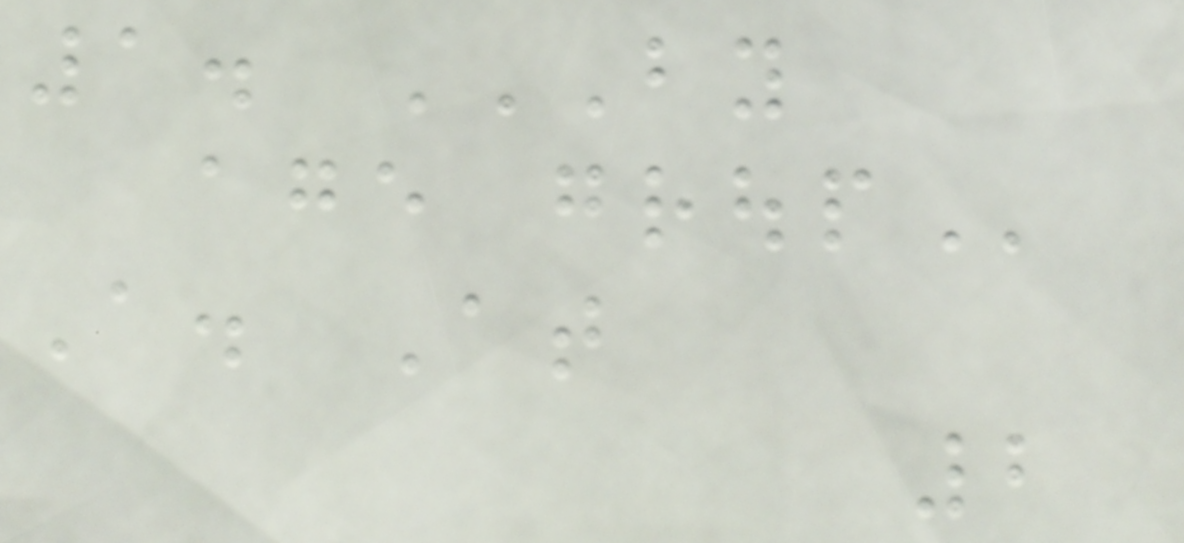1. BY
AGE GROUP
A. At
2
